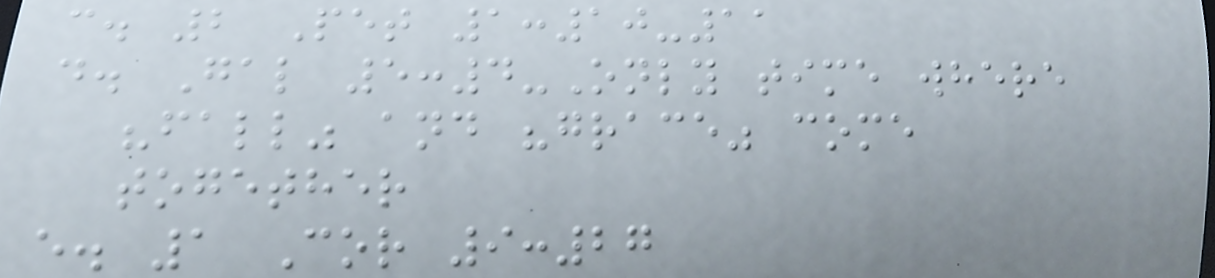c. 2 Pet 1:10-11
d. Gal 5:4-Only time where
"fall" and "grace" come
together
e. 1 Cor 9:27
